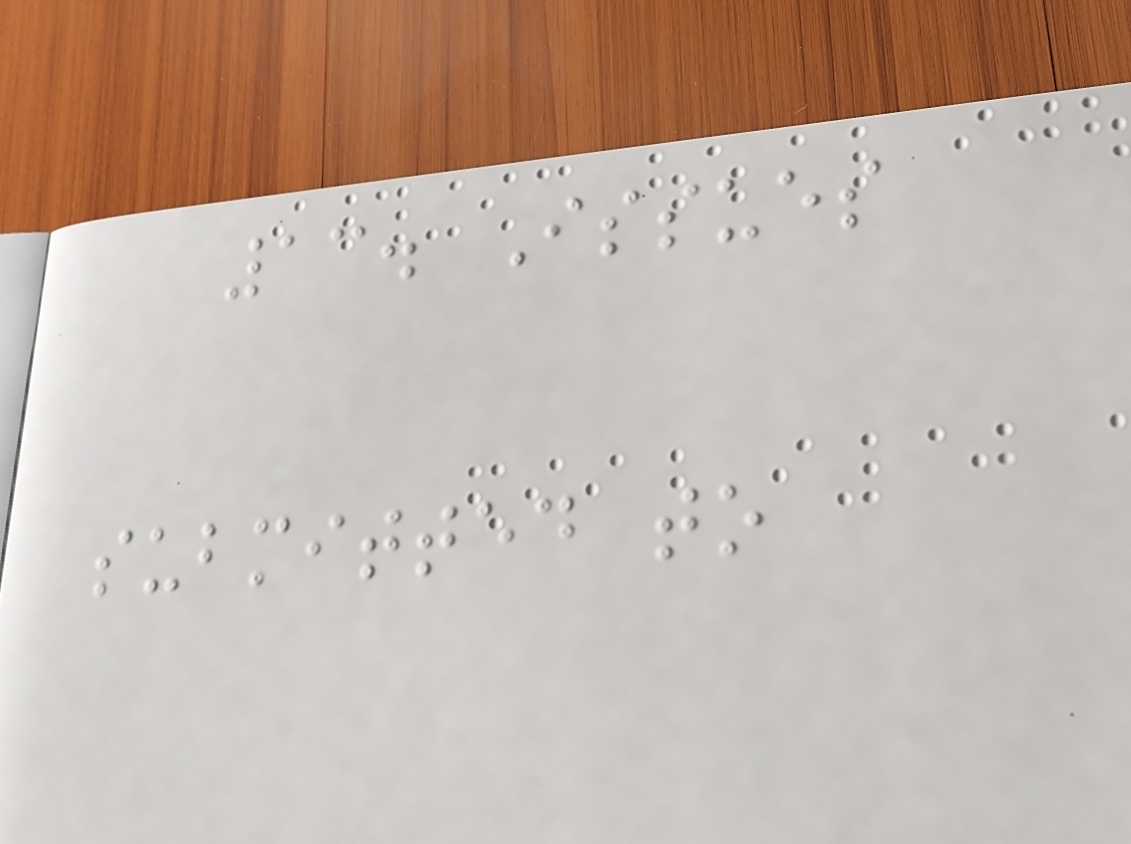13. Issues
submitted to
